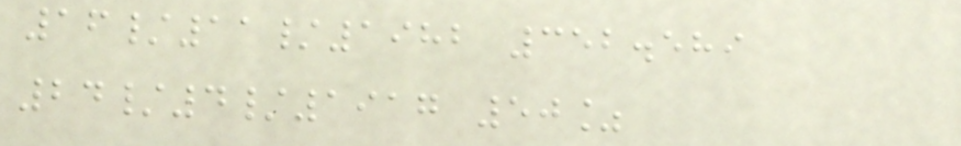16/11/1982 352.589
24/4/1917 50%
